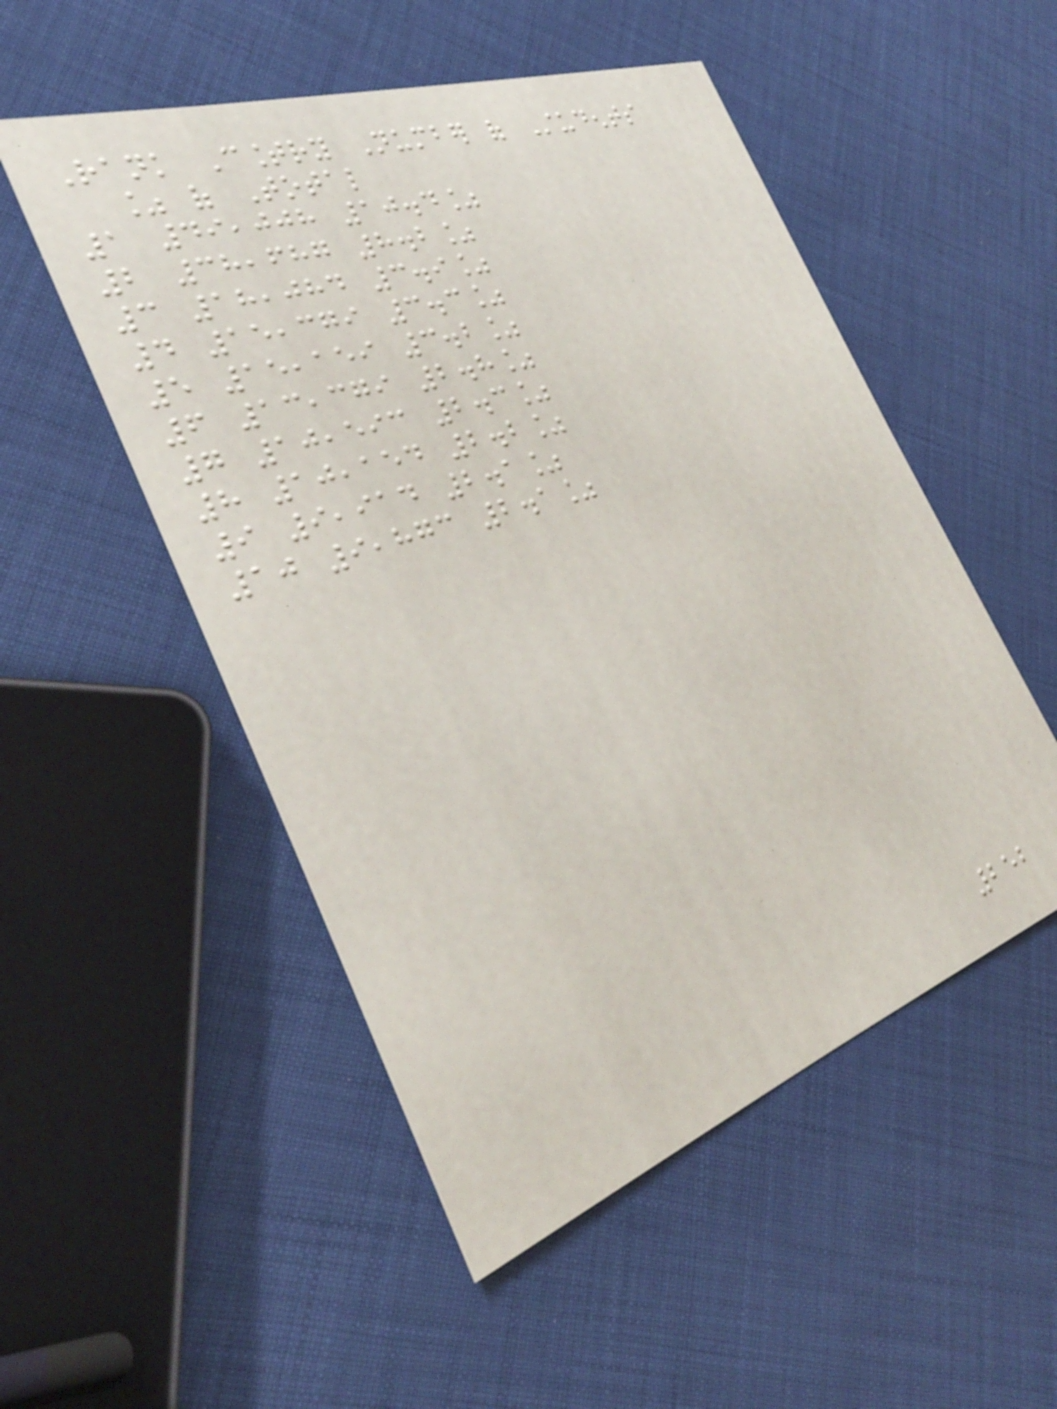Rank Country Number of Students
% of Total
1 49,008 10.4%
2 38,687 8.2%
3 18,084 3.9%
4 15,379 3.3%
5 15,159 3.2%
6 13,379 2.8%
7 10,593 2.3%
8 10,154 2.2%
9 9,914 2.1%
10 9,873 2.1%
252
